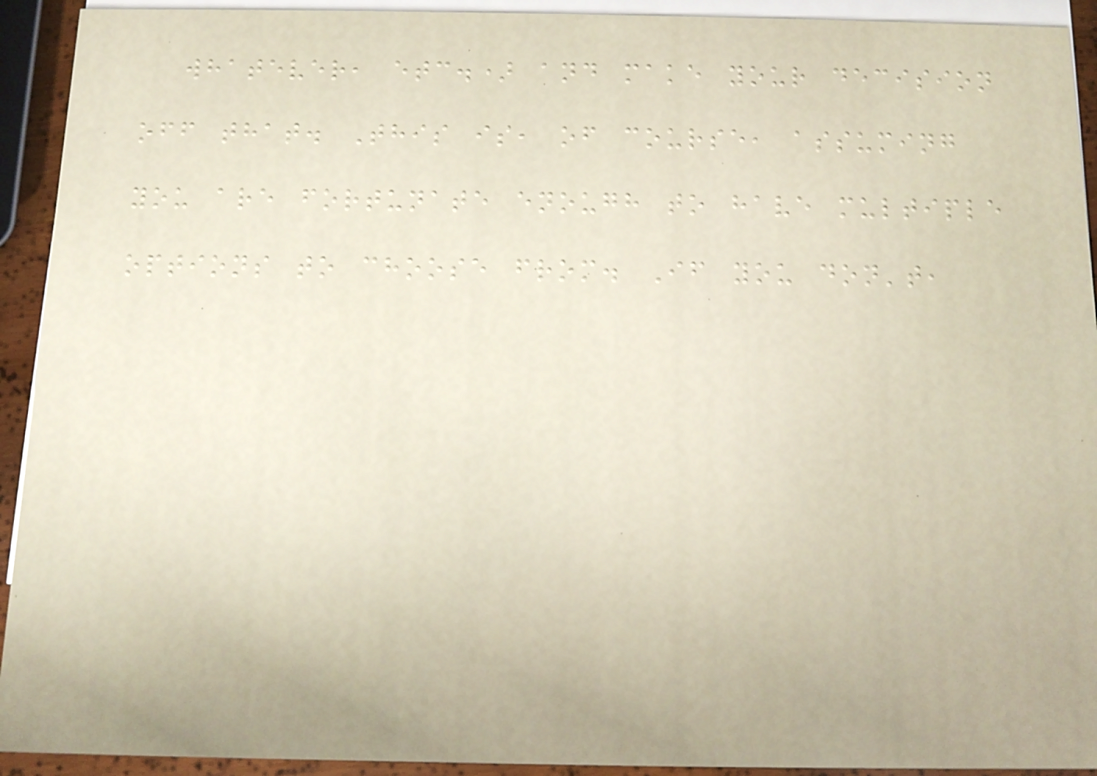whatever, etc.) and make your decision
off that. This is, of course, assuming
you are fortunate enough to have multiple
options to choose from. If you don't,
